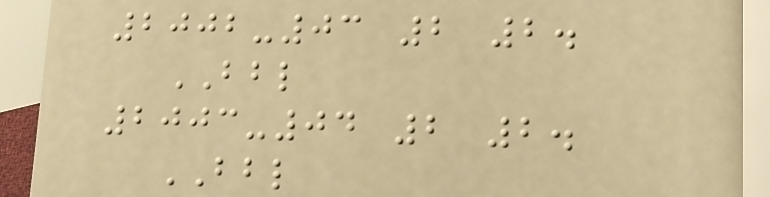2002-03 2 2.
BBL
2003-04 2 2.
BBL
